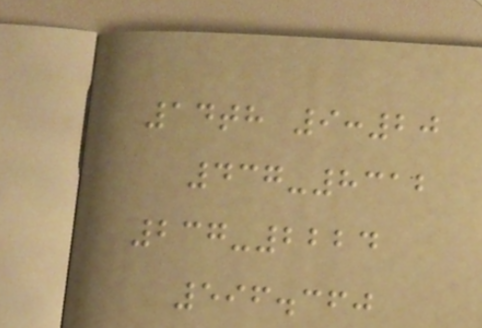14th 9:20
437-8312
237-2224
596.360
